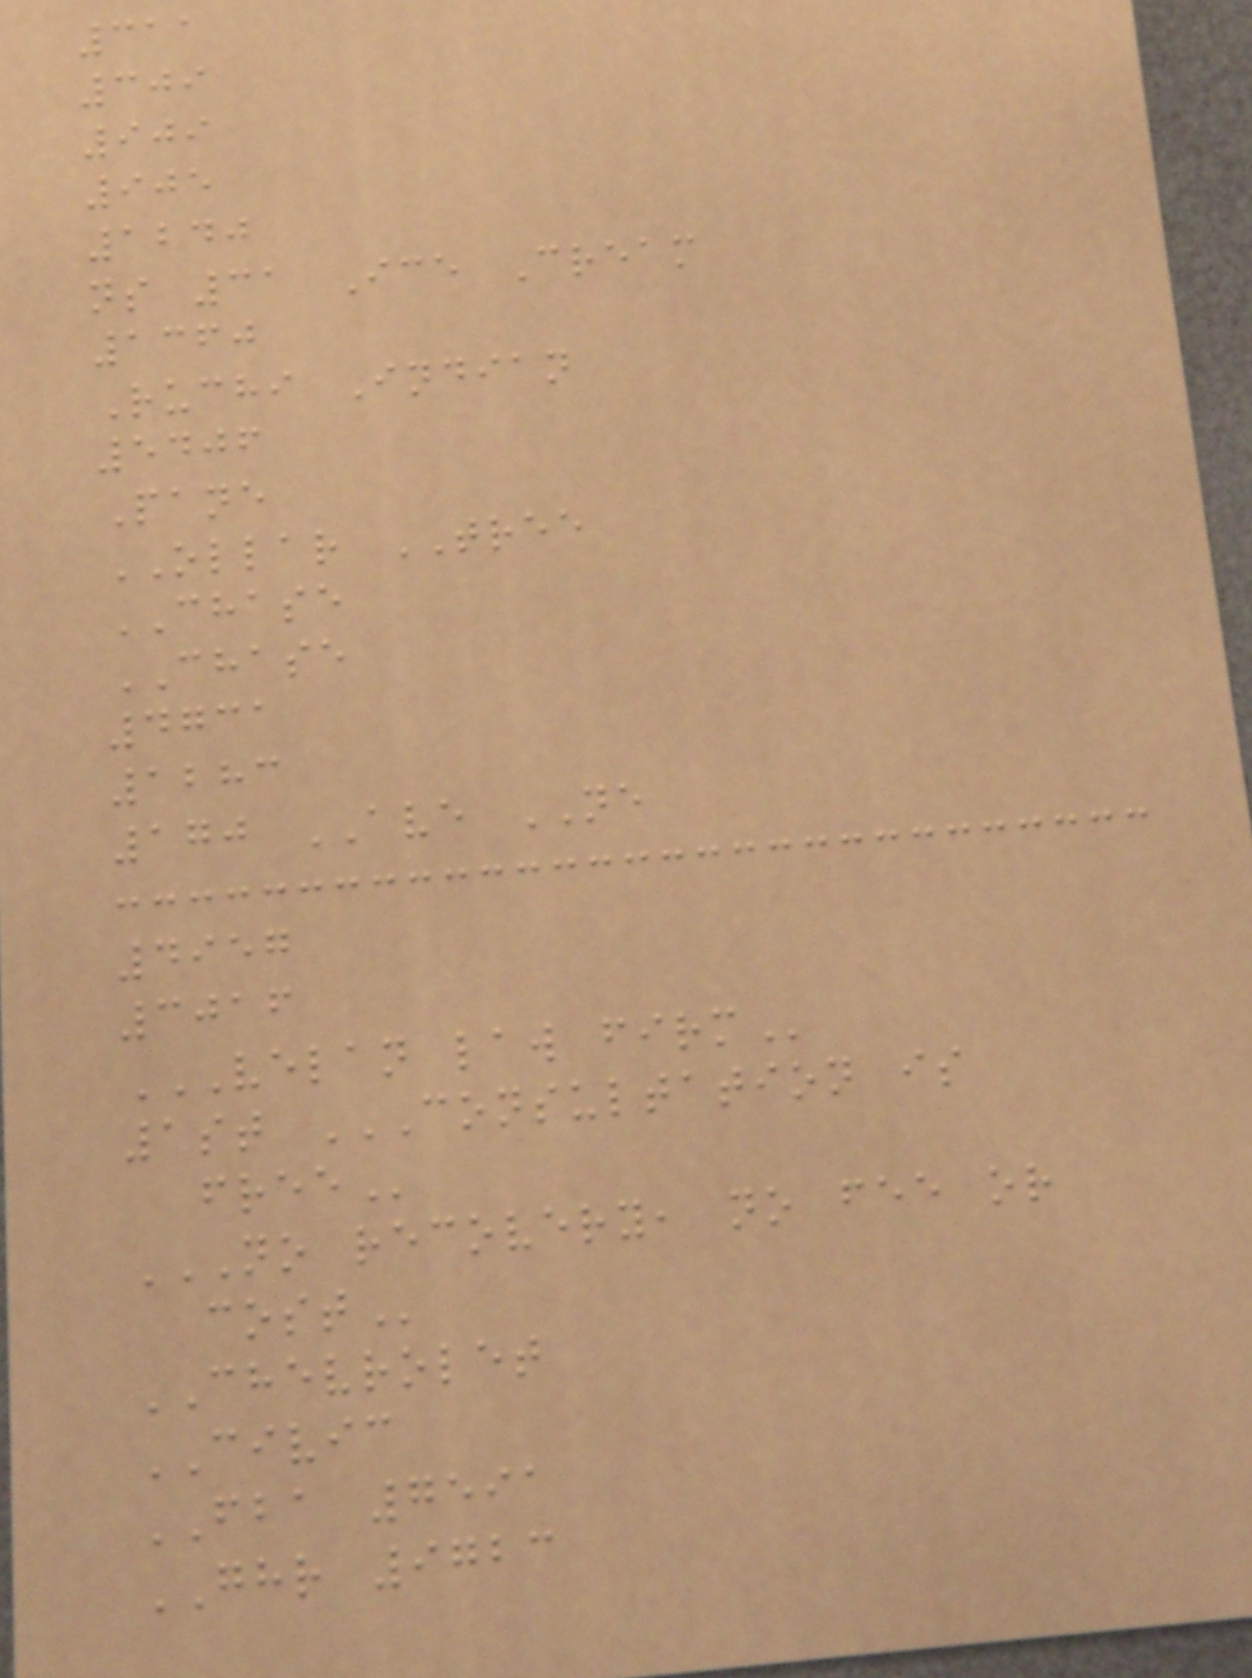311
309
909
905
1240
ns 31 Ice Cream
1360
Ruchi Indian
5406
Pane
OLLAR TREE
CHASE
CHASE
4731
1283
170 AVE NE
4957
3016
VELAN LAW FIRM
1st CONSULTATION IS
FREE
NO RECOVERY, NO FEE OR
COST
CHEVROLET
CIVIC
FBA 7591
GHR 9723
